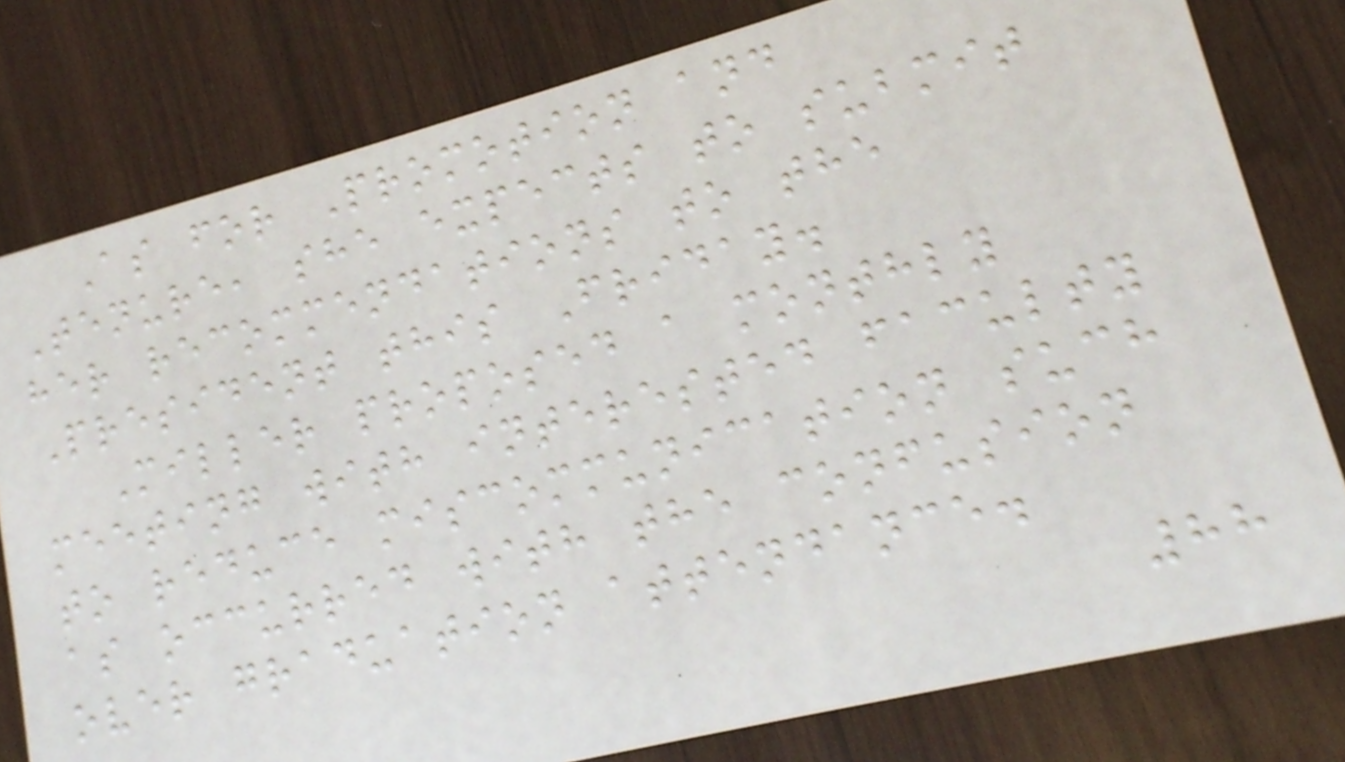As for Promotion and
Tenure, she expects to submit
her recommendations to the
President this Friday.
Miller proposed a monthly
meeting with interested faculty
to reduce miscommunication such
as occurred with the confusion
over graduation attendance.
88
